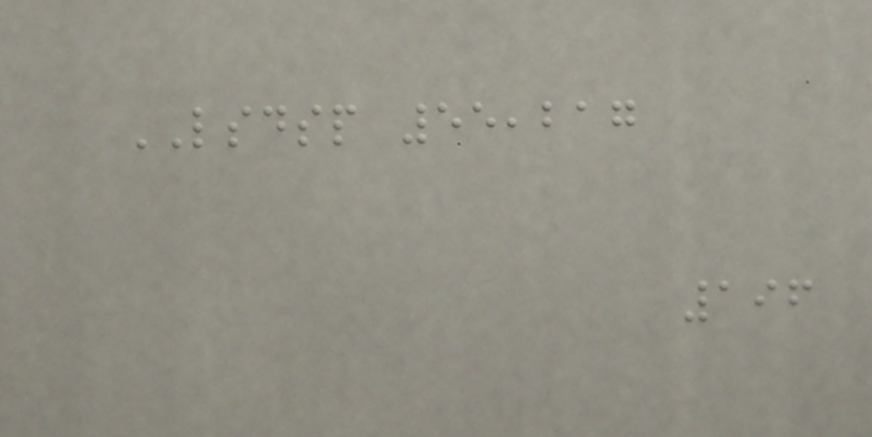LSDSP 55,217
196
